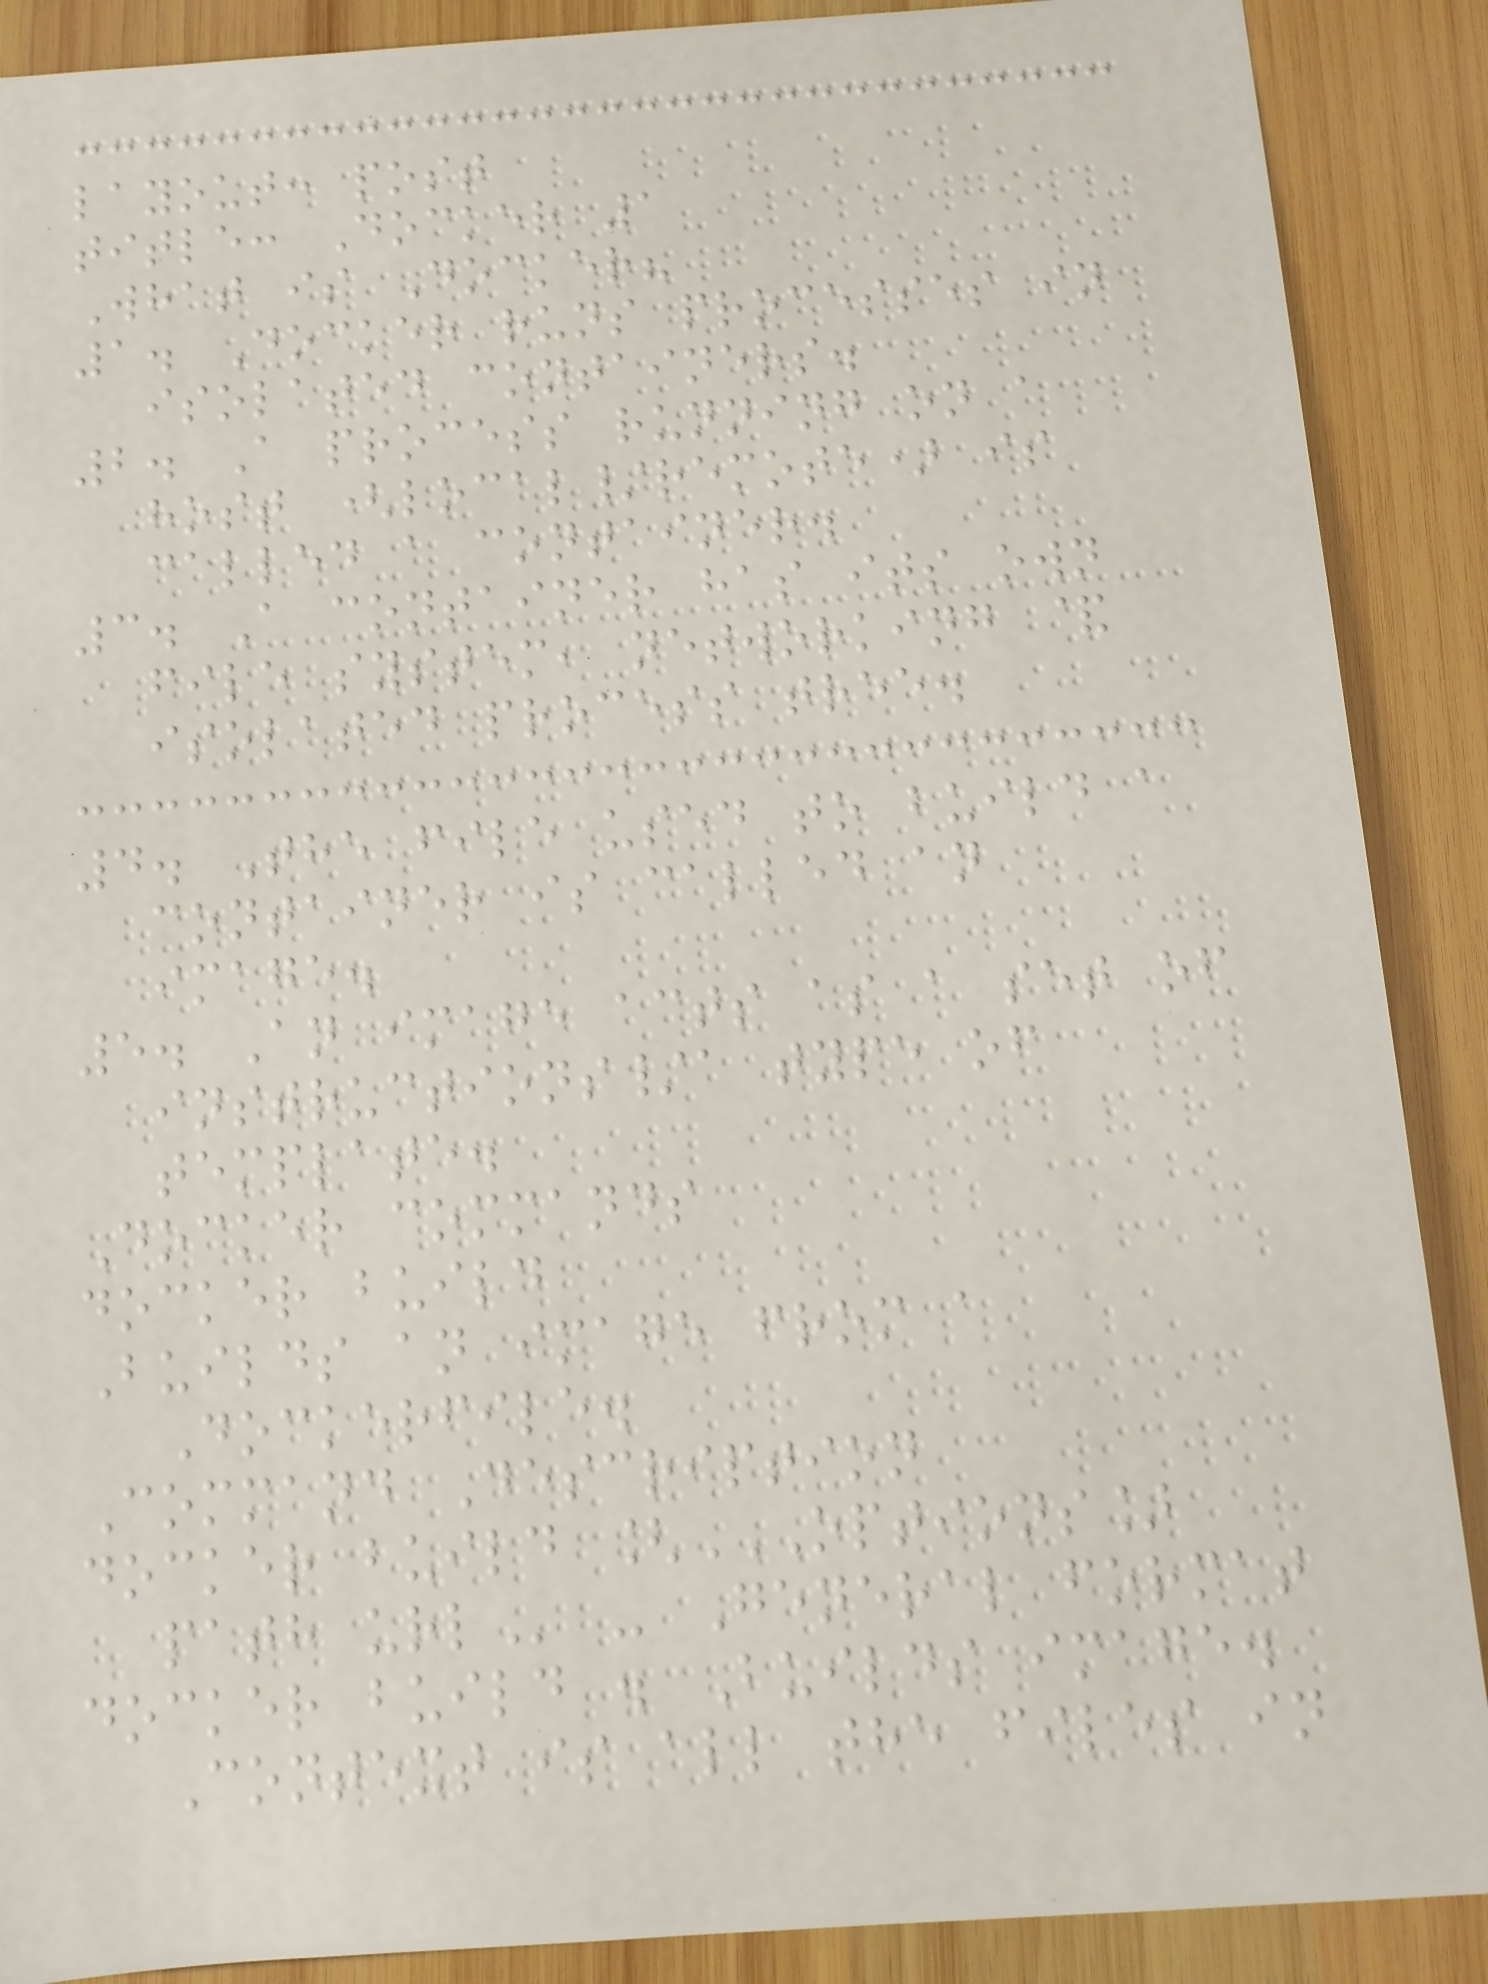layout: post
title: Docker 1
What is Docker?
1. Docker runs processes in
isolated containers.
2. A process running on a
host (local/remote) is
called a container.
3. A container has its own
file system, networking &
isolated process tree.
4. The file used to build a
container is called an
image.
5. An image acts as a set of
instructions/a type of
template.
Docker commands
docker build
Builds an image from a
Dockerfile.
Command Description
docker build [OPTIONS]
PATH URL - General format
docker build . Builds image.
Context is all the files in
